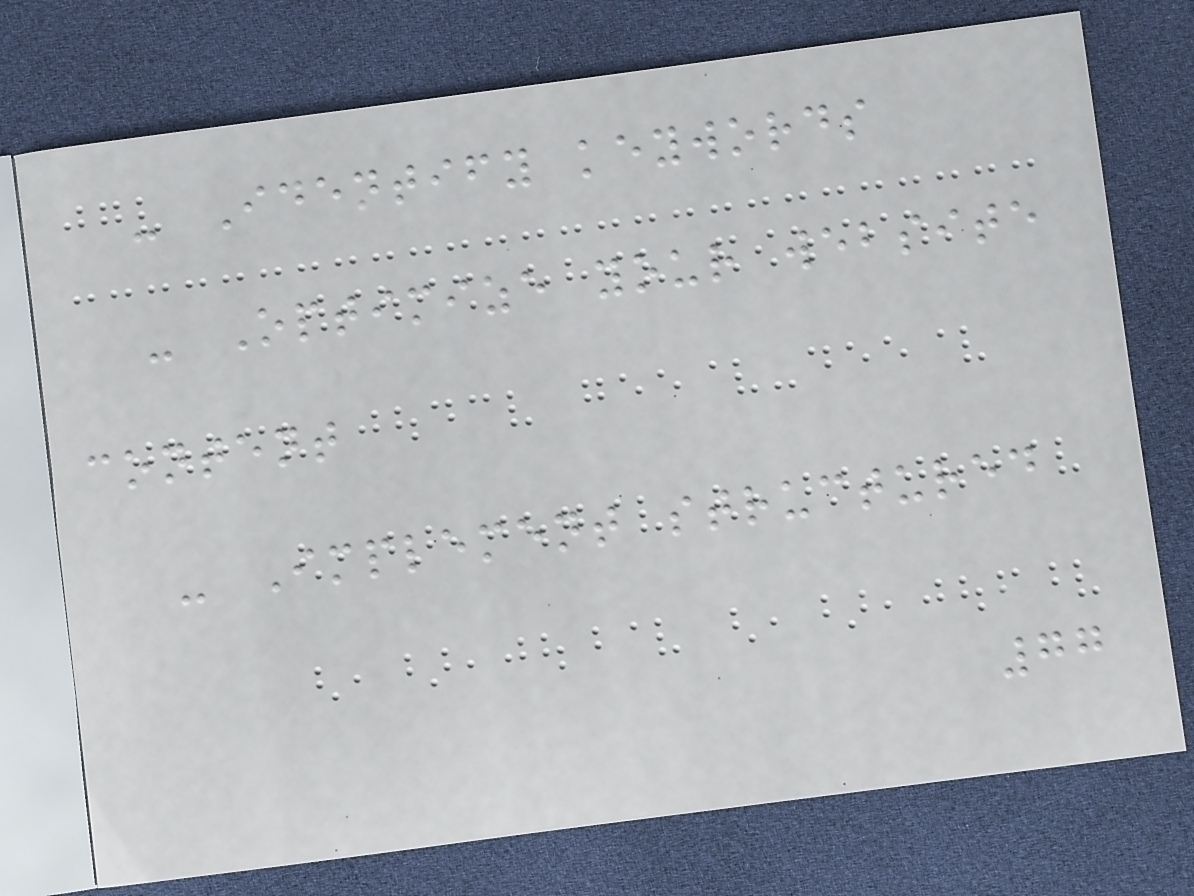- Identify keywords
- Optimize your website
content
- Implement structured
77
